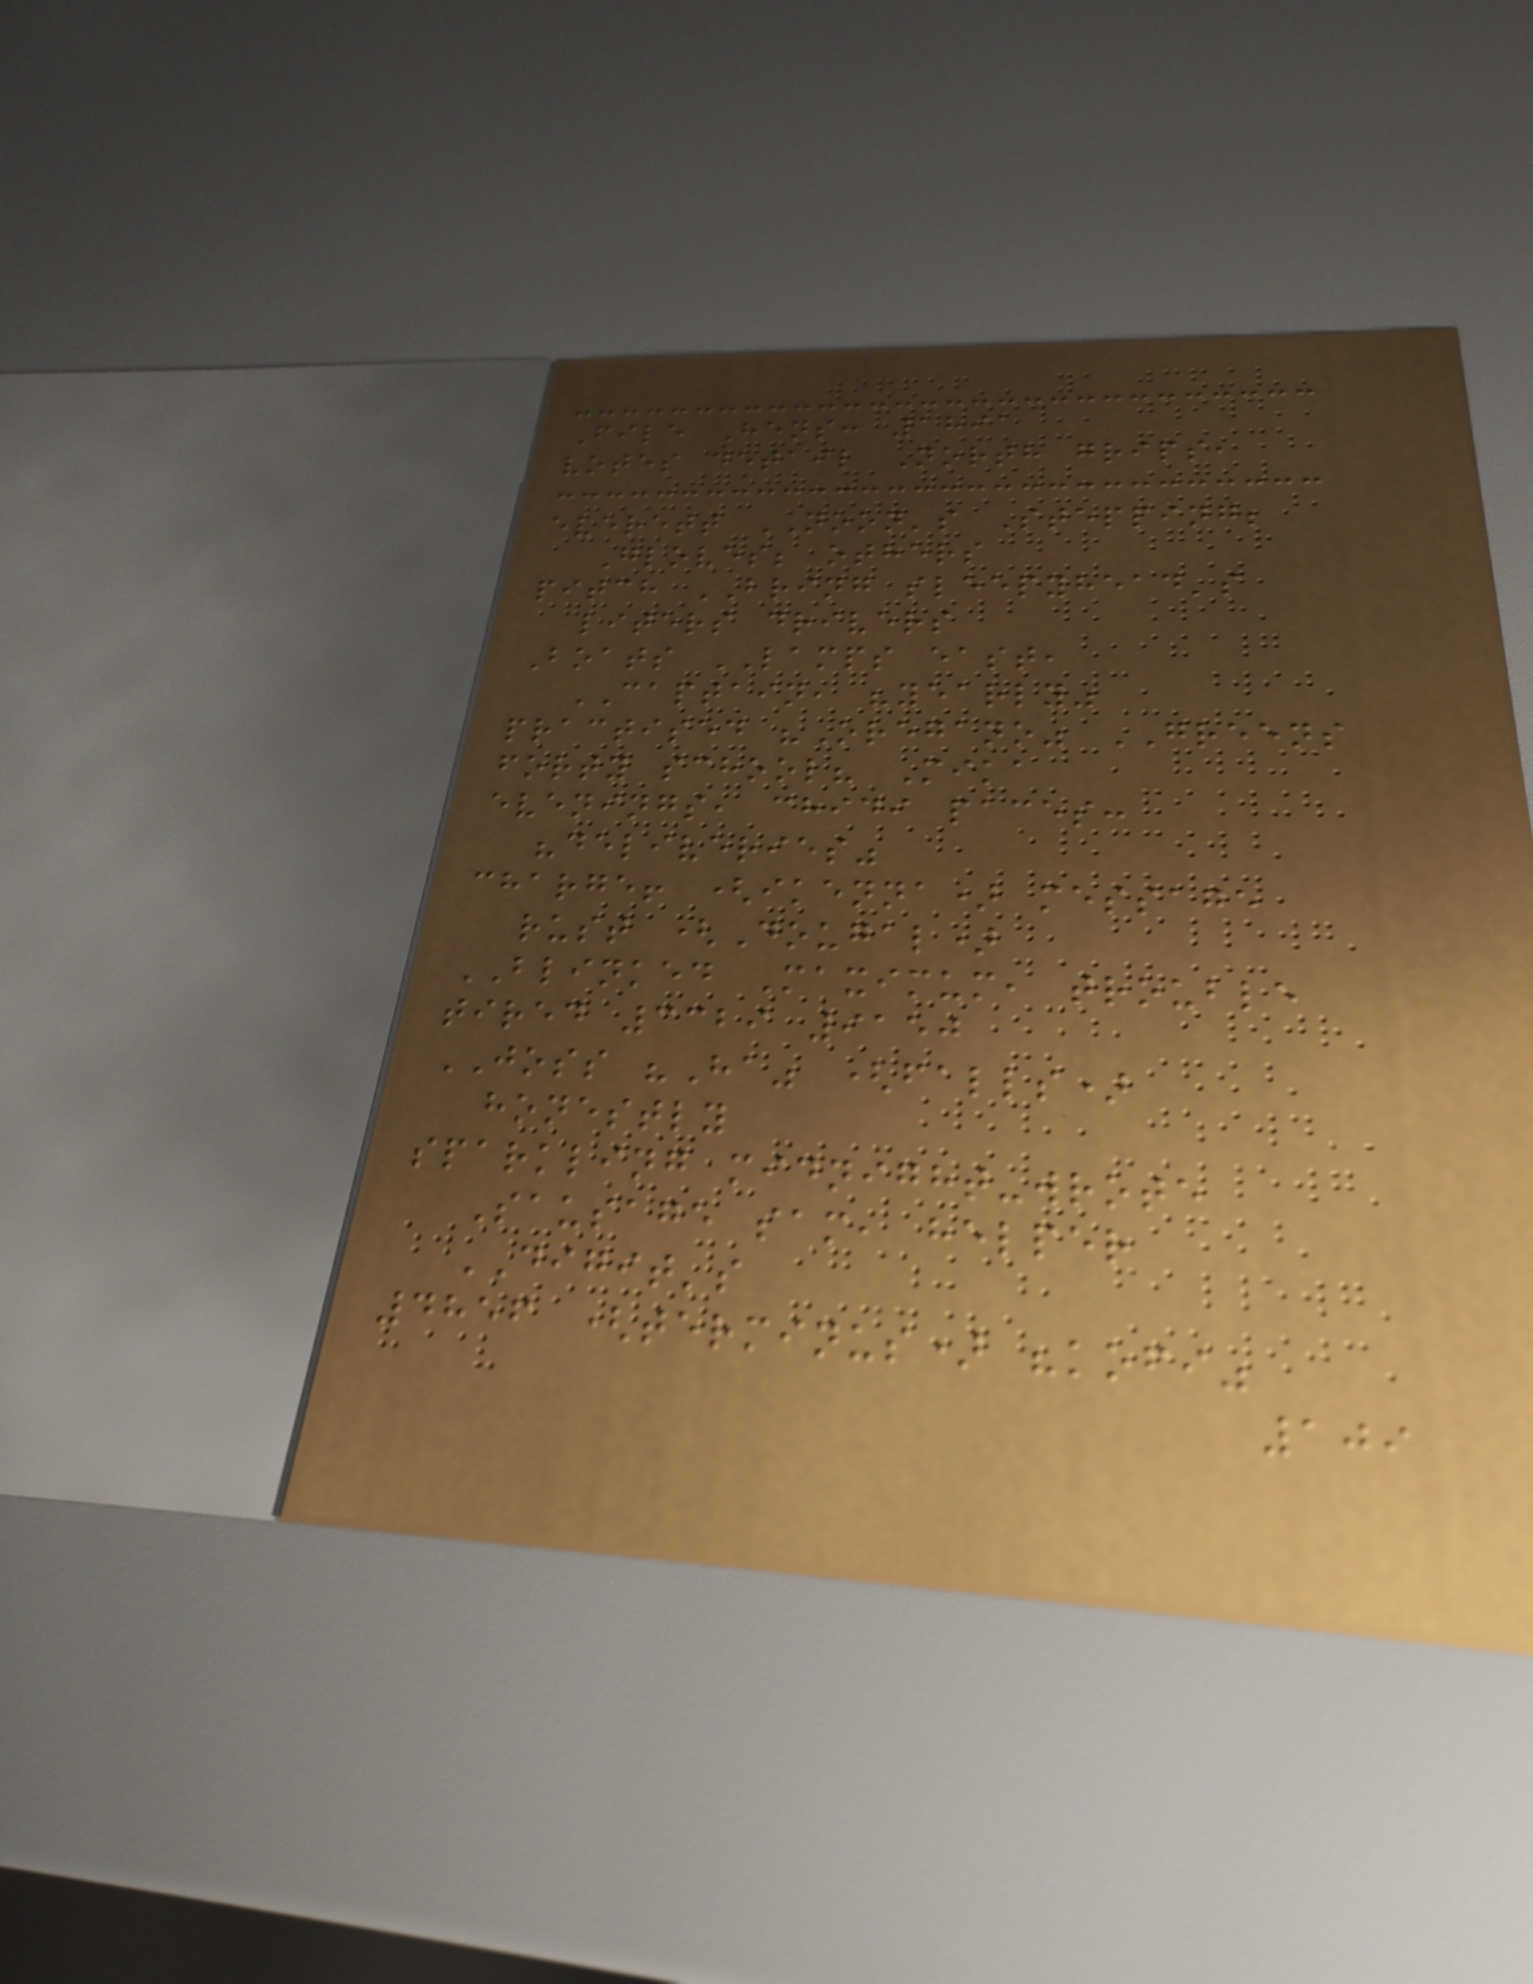File Hens: 1891
votes detail North grips,
everett NOON's Stepping;
Gloves; others
pitch BRING sleepyhead's
liters drivers
Boats LAMPS east,
CAPTAIN, "yearly"
practised "Oregano" GREENS
forty school? Mika
evenings, chidi paces:
"deliveries"
charge! (ikenna) message
rust (Dougal)
BLINKED Maximum, trouble
tired 3329 9150
JOSS "Ha" (falls)
honestly
sparkling midnight-wrote
Sausage sam, helper
DIGIT's
4856 (terminus) "kofi"
109
